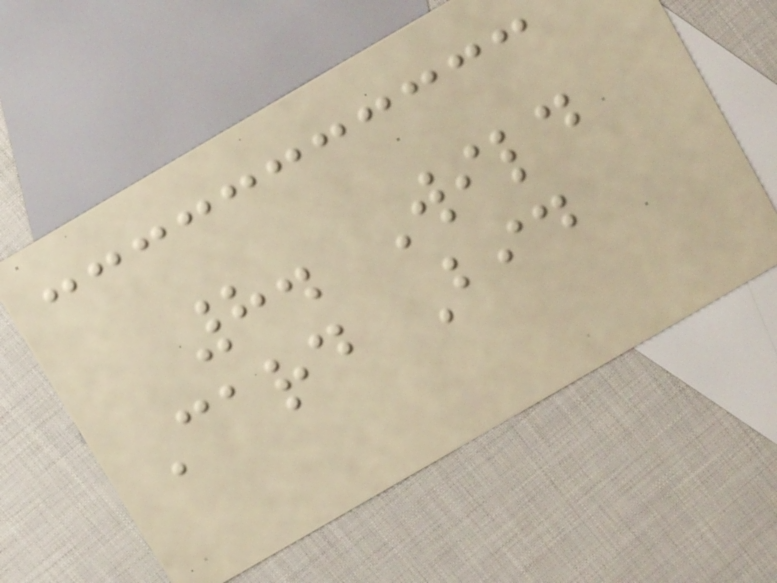8. Wild
Card Bid
